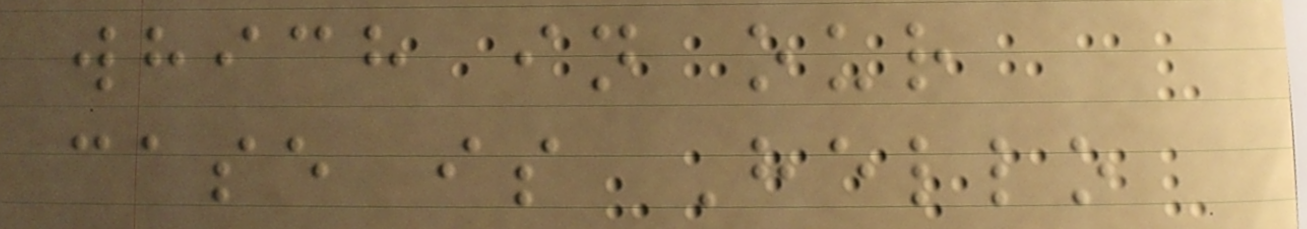which in our
case is Hello
